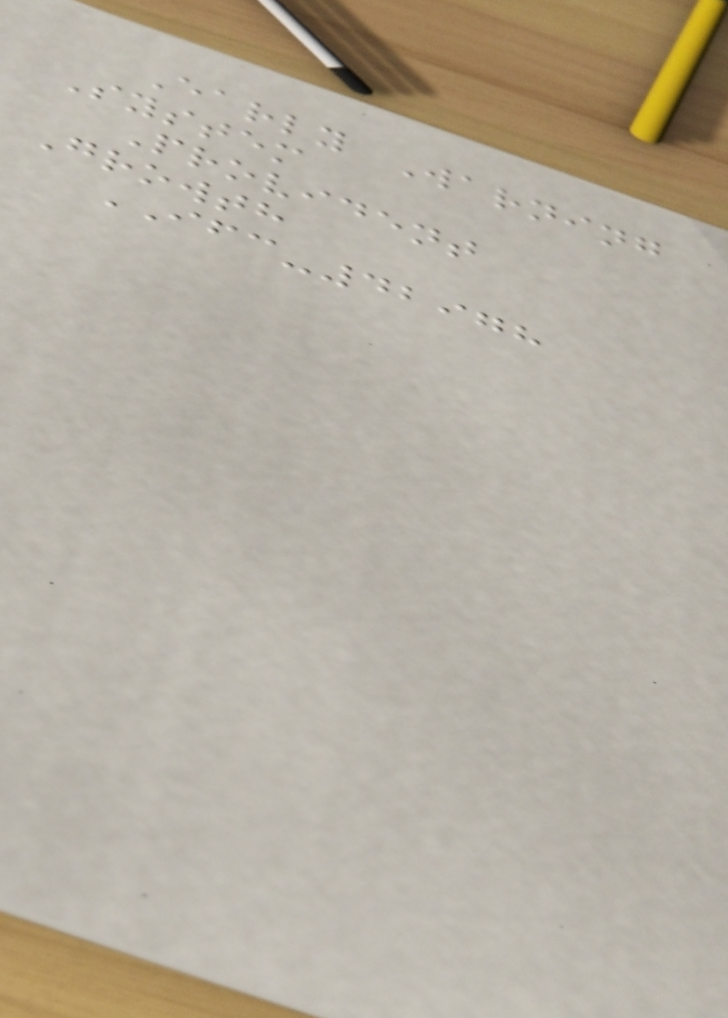Early Warning
System
Provident
Growth
IFC-42978
